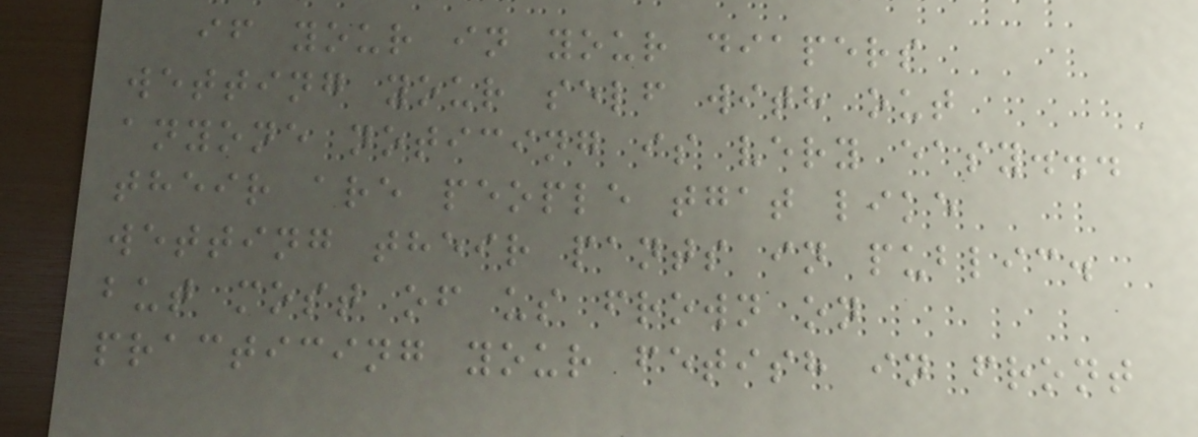if your in your diapers
wetting your self with out
anyone noticing is very easy...
their are people tgat like
wetting their pants in public.
but most of us frown on
practicing your fetish in front
